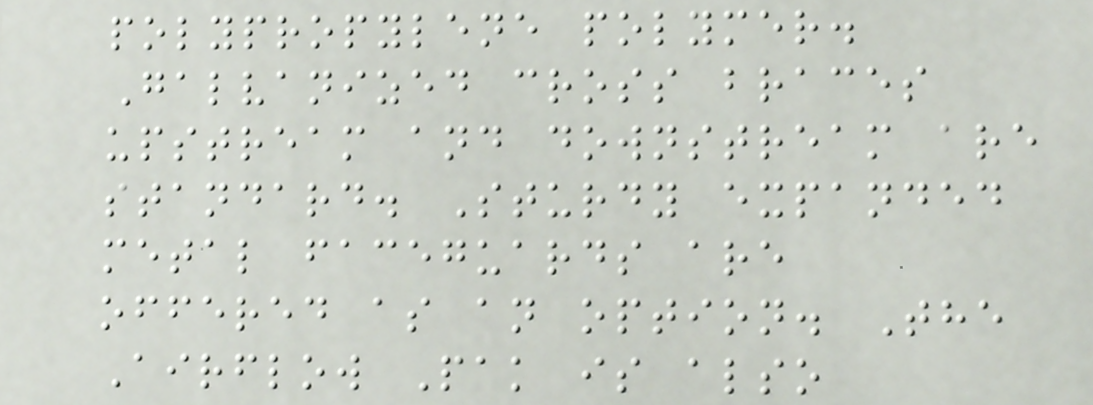polypropylene polymer.
Galvanized cross braces
upstream and downstream are
standard. Sturdy expanded
metal faceguards are
offered as an option. The
Airflow Pak is also
